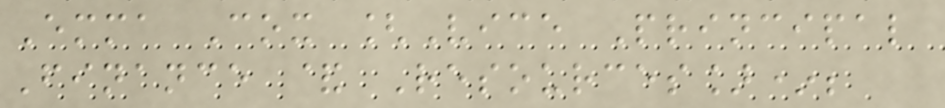Emma Cox [Vice Principal
Finance & Resources]*;
